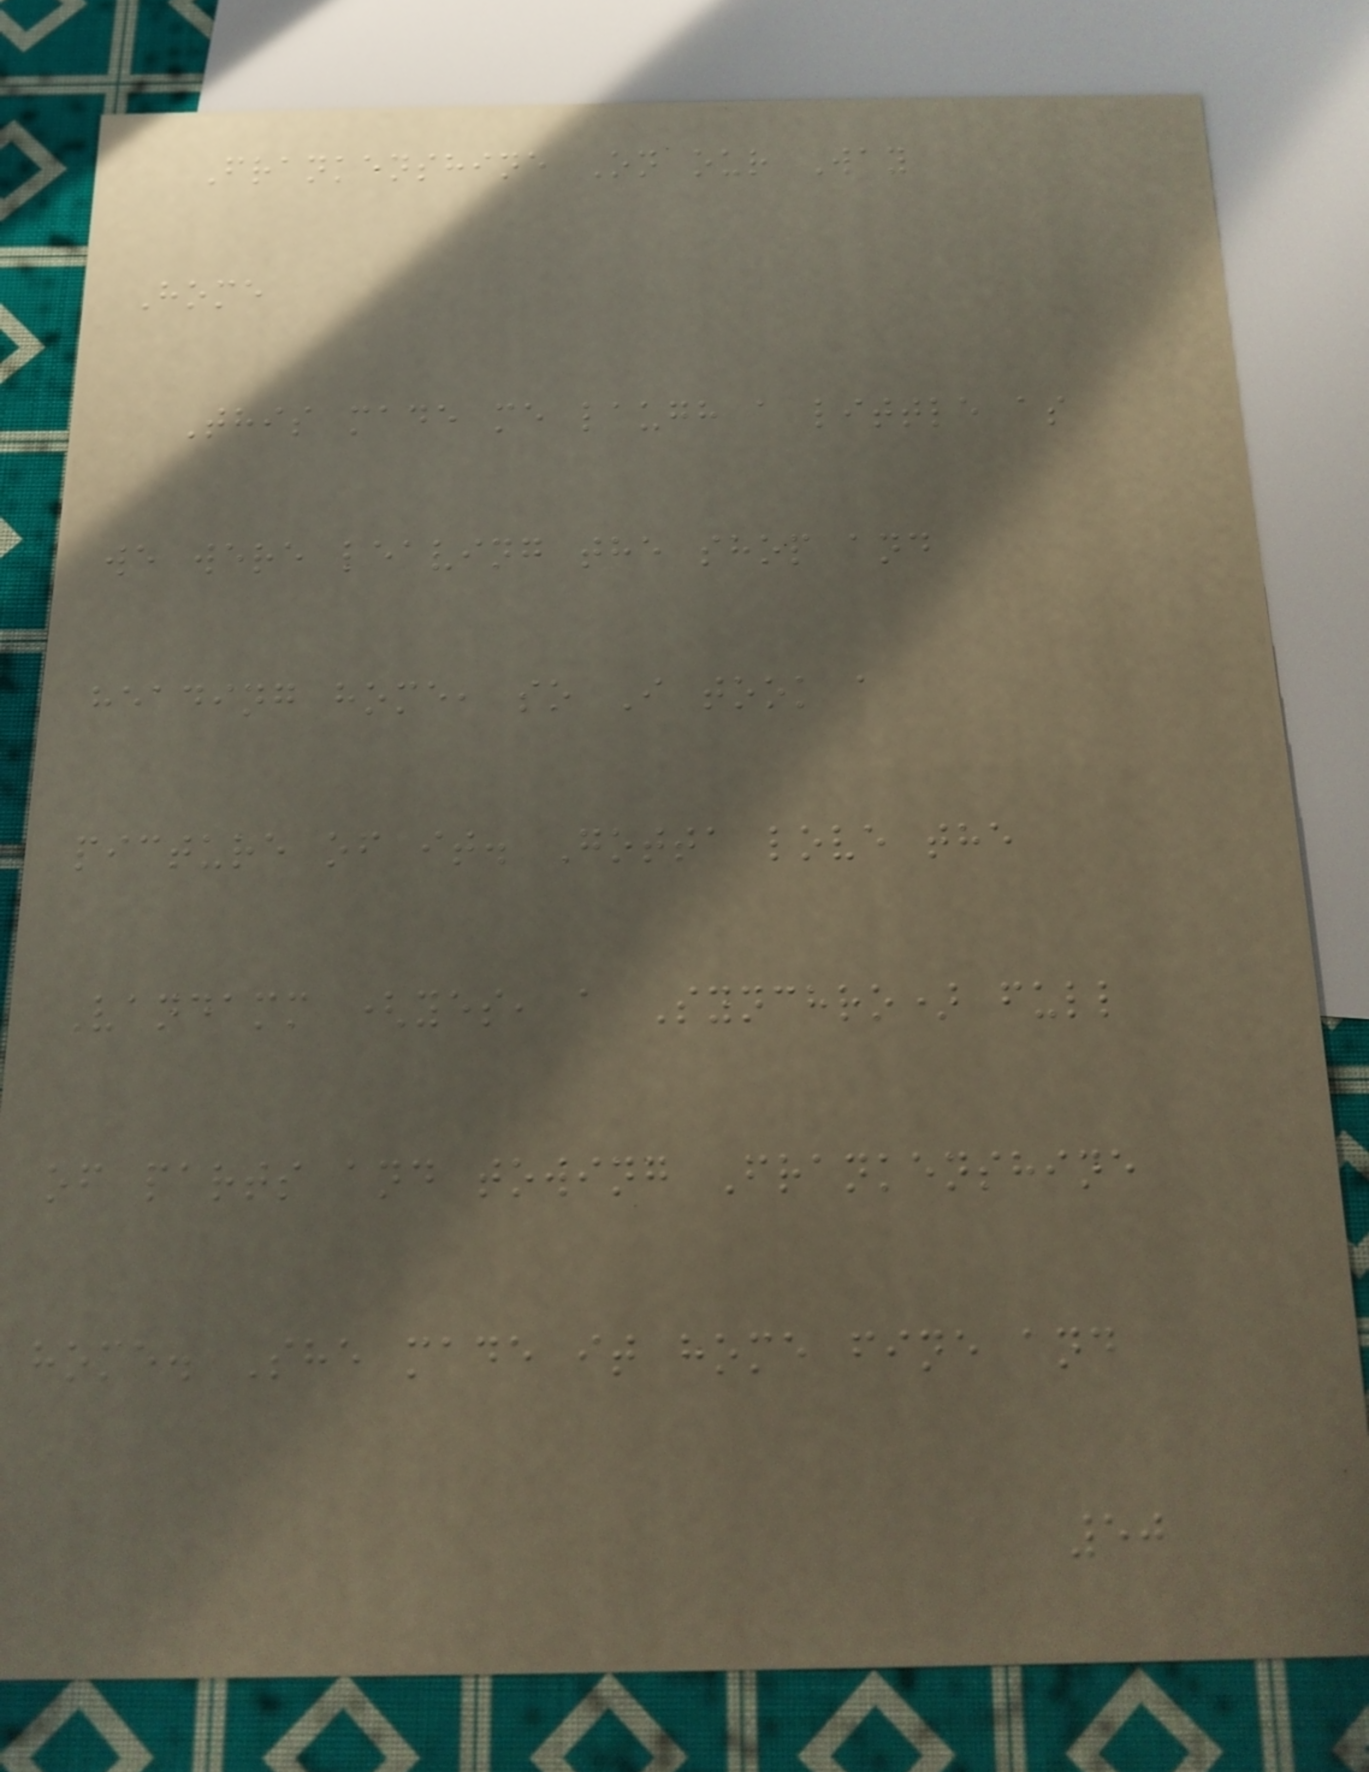Frankenshine On our Way
Home
This made me laugh a little as
we were leaving the shop and
heading home, so I took a
picture of it. Gotta love the
Vandamm (yes, a Synchro) full
of parts and towing Frankenshine
home. She made it home fine and
50
